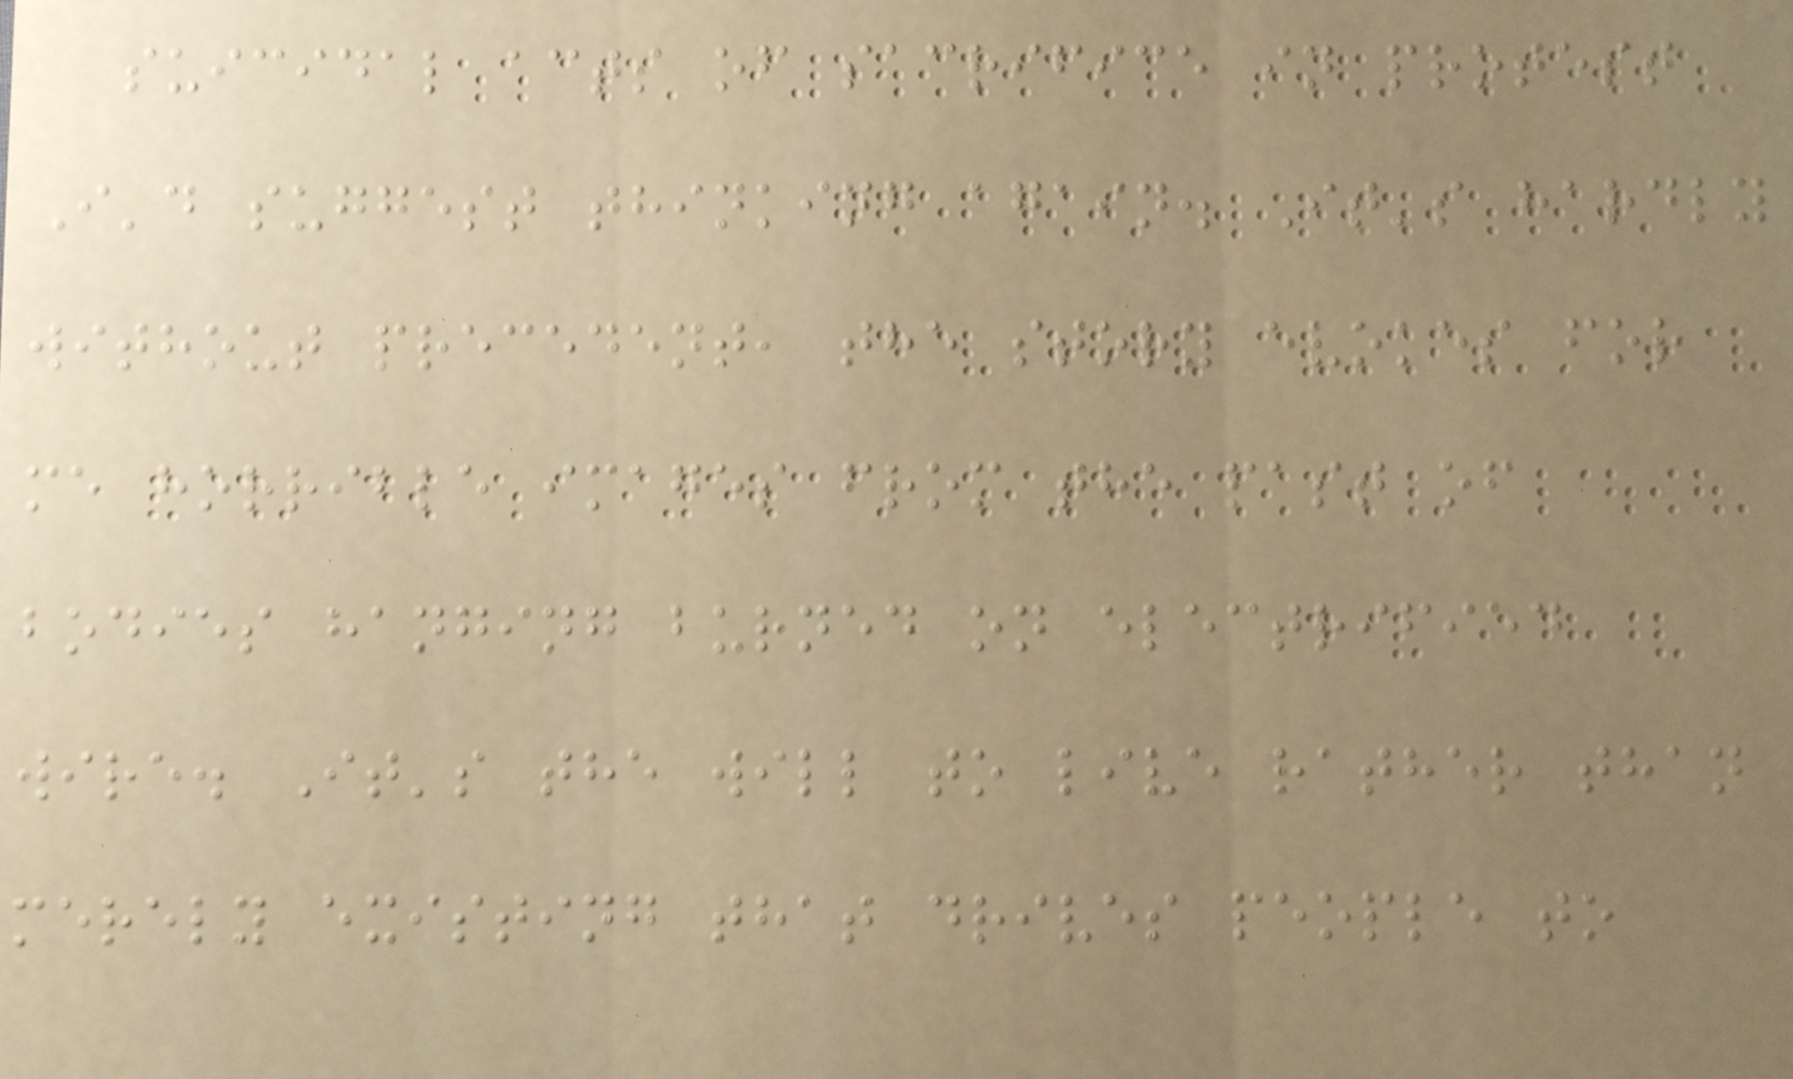suicidal acts of sacrifice in protest
I'd suggest thinking again. It's hardly
without precedent, the story evokes for
me horrible images from the past of
bodies hanging burned on electrified
wire. It's the will to live rather than
merely existing that drives people to
